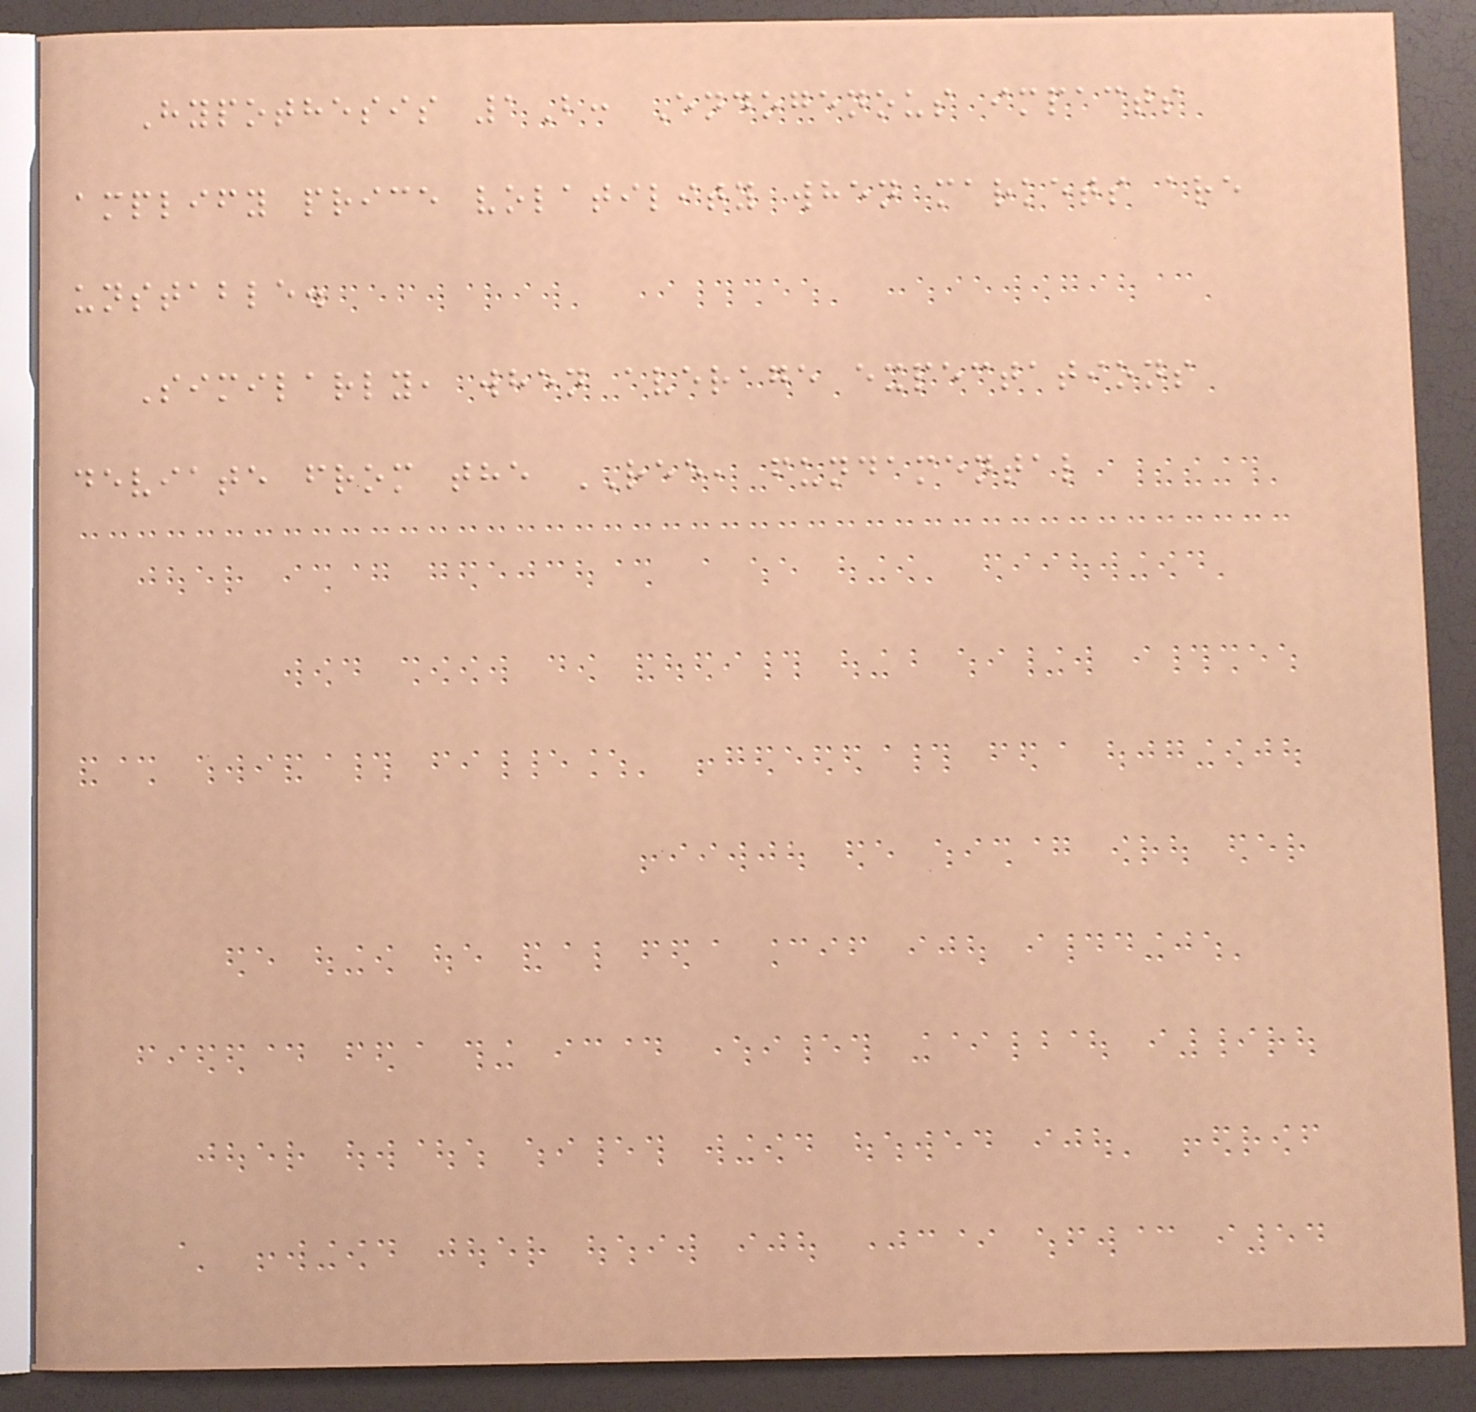Hypothesis 1B: Endogenous impacts
amplify price volatility when markets are
unstable.
Similarly, when average expectations
deviate from the REE, fundamental
